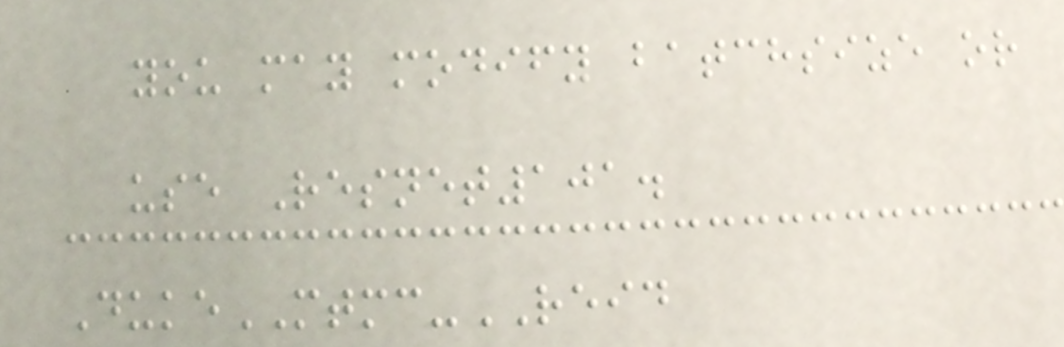you may modify batchsize or
use Resnet101.
DukeMTMC-REID
